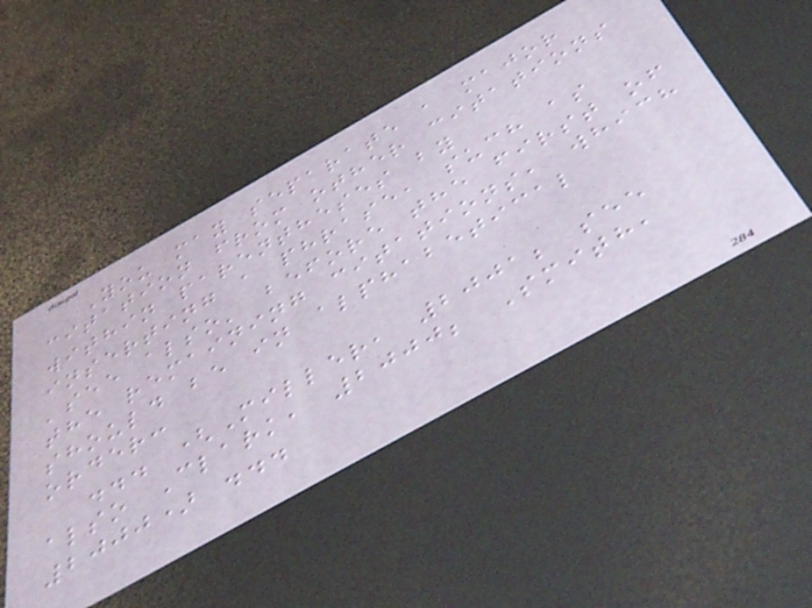You may separate a major
citation from other citations
within parentheses by
inserting a phrase, such as
'see also' before the first of
the remaining citations, which
should be in alphabetical
order:
... (Miller, 2001; see
also Clark, 2000; Smith,
2000) ...
